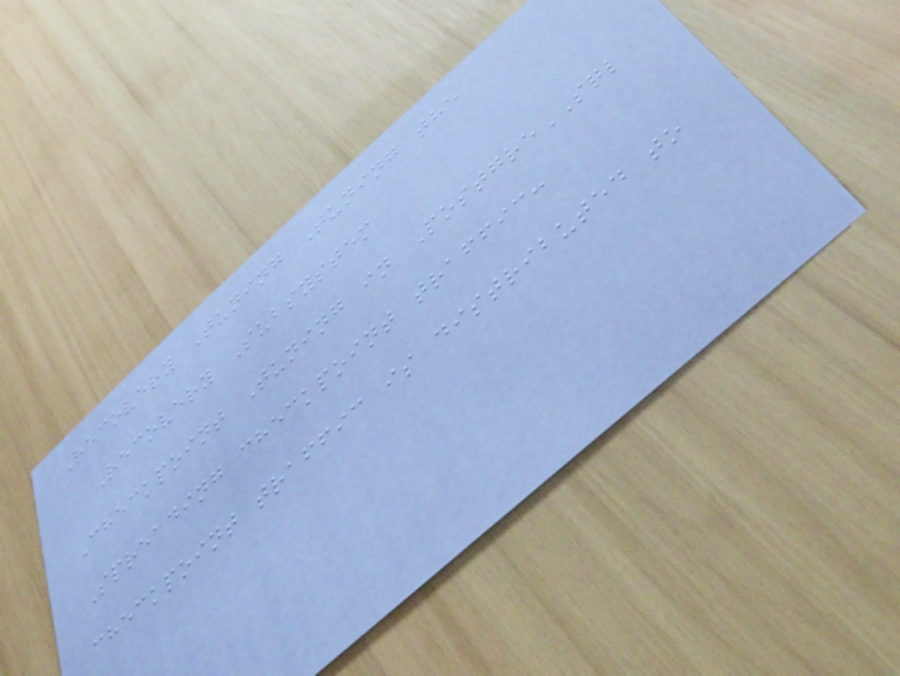Recovery Tuning Tuning the
Recovery Subsystem
Checkpoint Tuning in PostgreSQL
Spreading checkpoint traffic:
checkpoint traffic is distributed to
